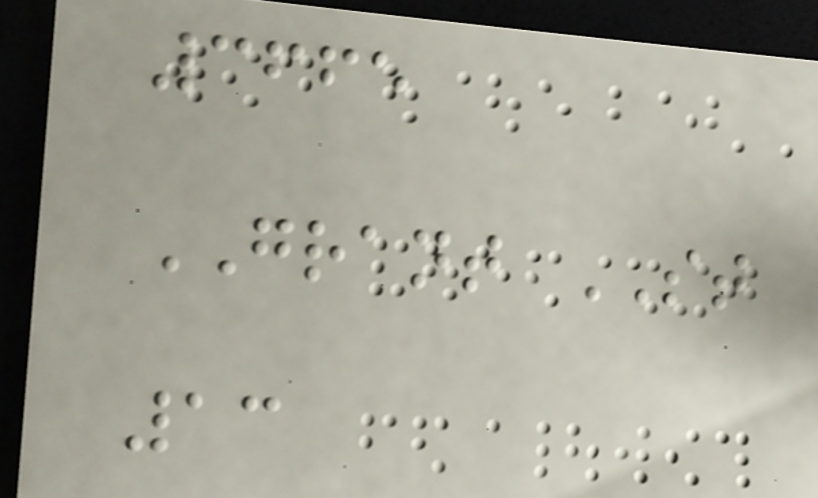3665
GRANT ST
13
